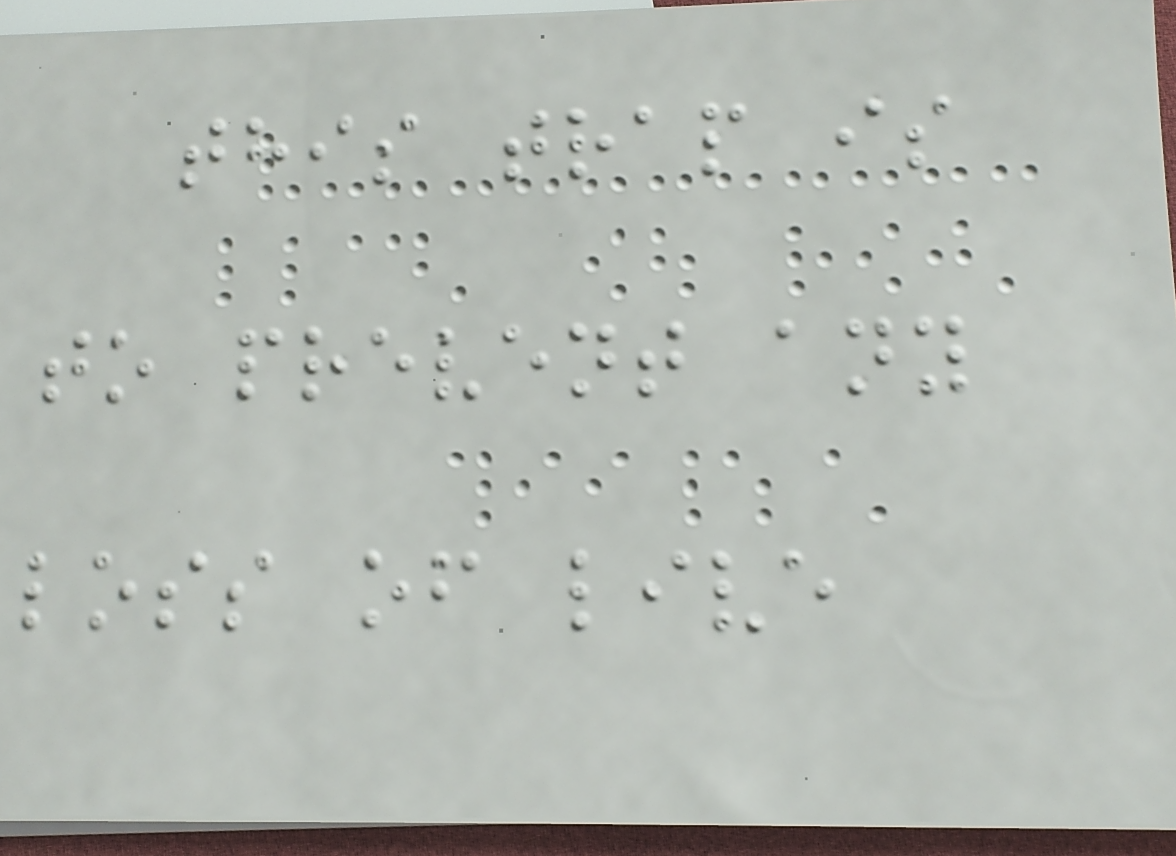this trap is
to prevent any
loss of live
